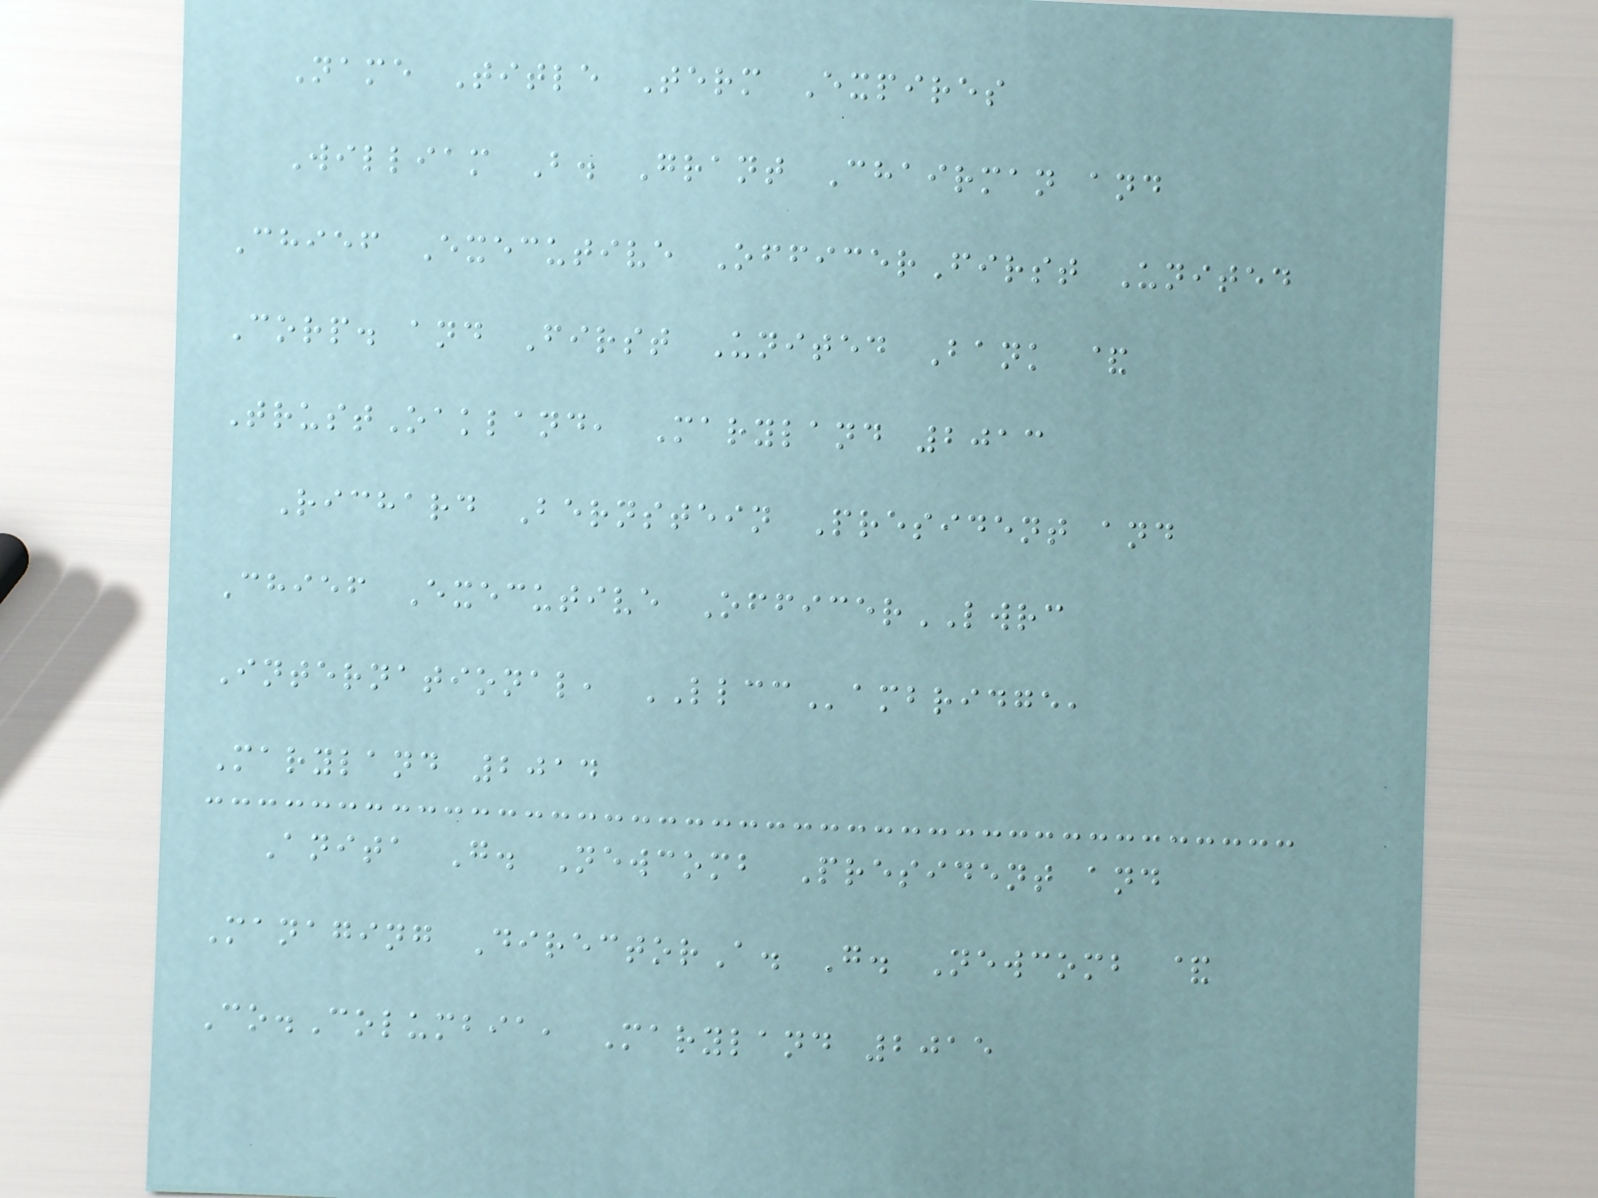Name Title Term Expires
William B. Grant Chairman and
Chief Executive OfficerFirst United
Corp. and First United Bank &
TrustOakland, Maryland 2013
Richard Bernstein President and
Chief Executive OfficerLWRC
International, LLCCambridge,
Maryland 2014
Anita G. Newcomb President and
Managing DirectorA. G. Newcomb &
Co.Columbia, Maryland 2015
